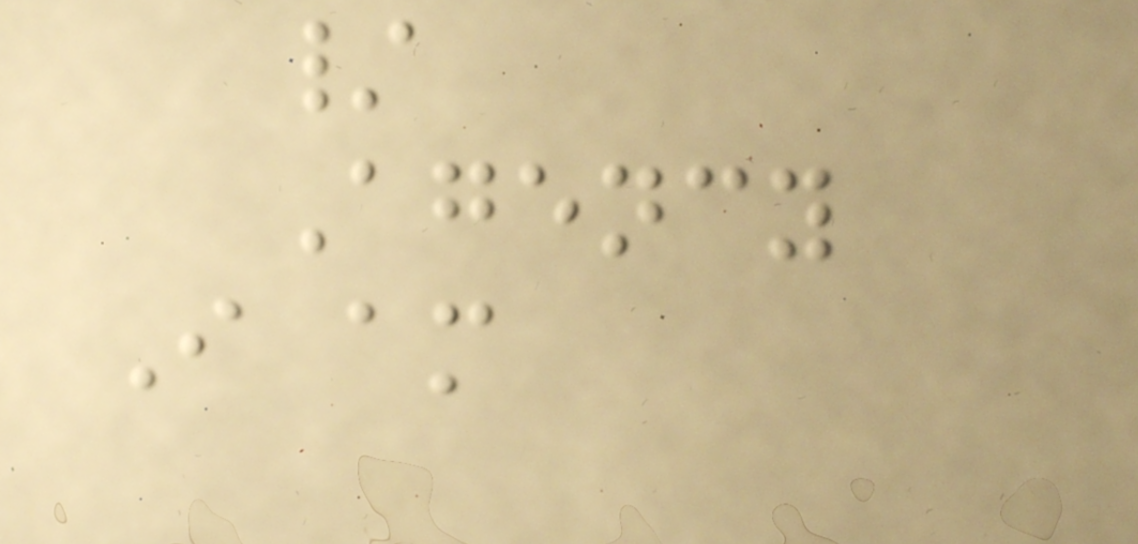/
Agency
I am
